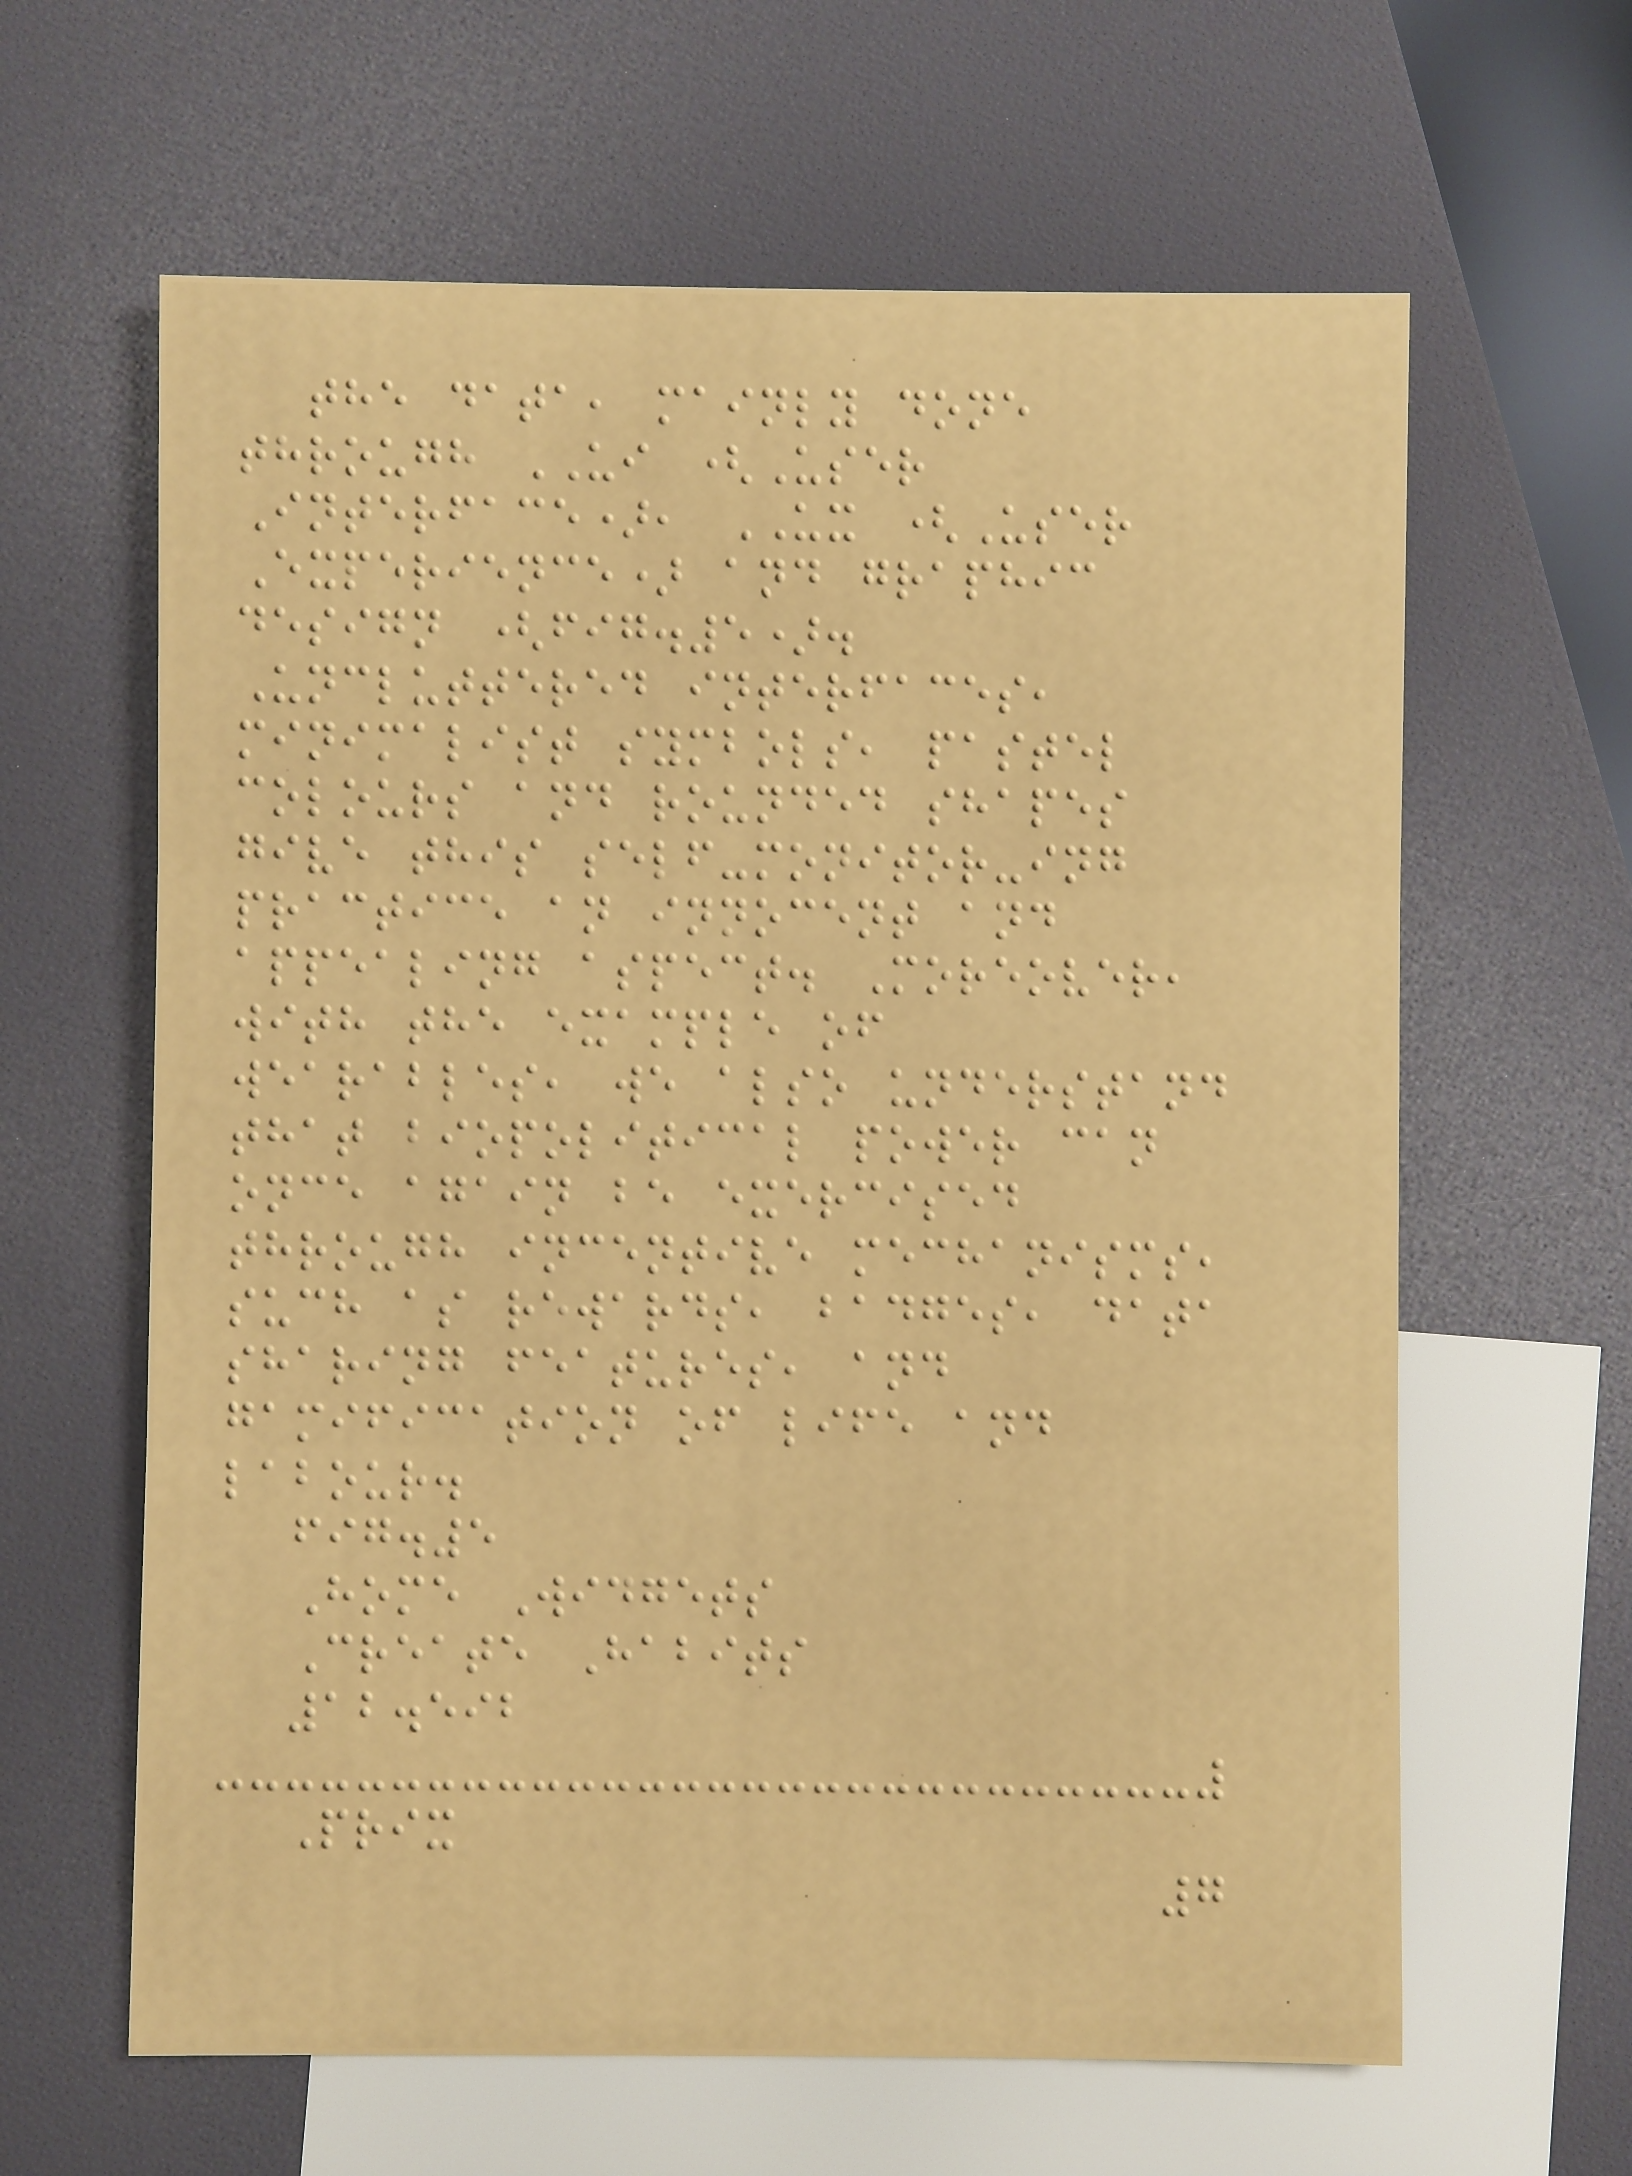the data, mainly done
through UI (User
Interface), UX (User
Experience) and graphic
design (fig.5).
Uncluttered interfaces,
minimalist symbols, pastel
colours and rounded shapes
give this self-monitor-ing
practice an innocent and
appealing aspect. Moreover,
with the example of
wearables, we also understand
that biopolitical power can
once again be exercised
through incentive mechanisms,
such as rewards, badges, data
sharing features, and
gamification of life and
labour.
fig.5
Home Widgets
Create Habits
12.592
Prix
7
